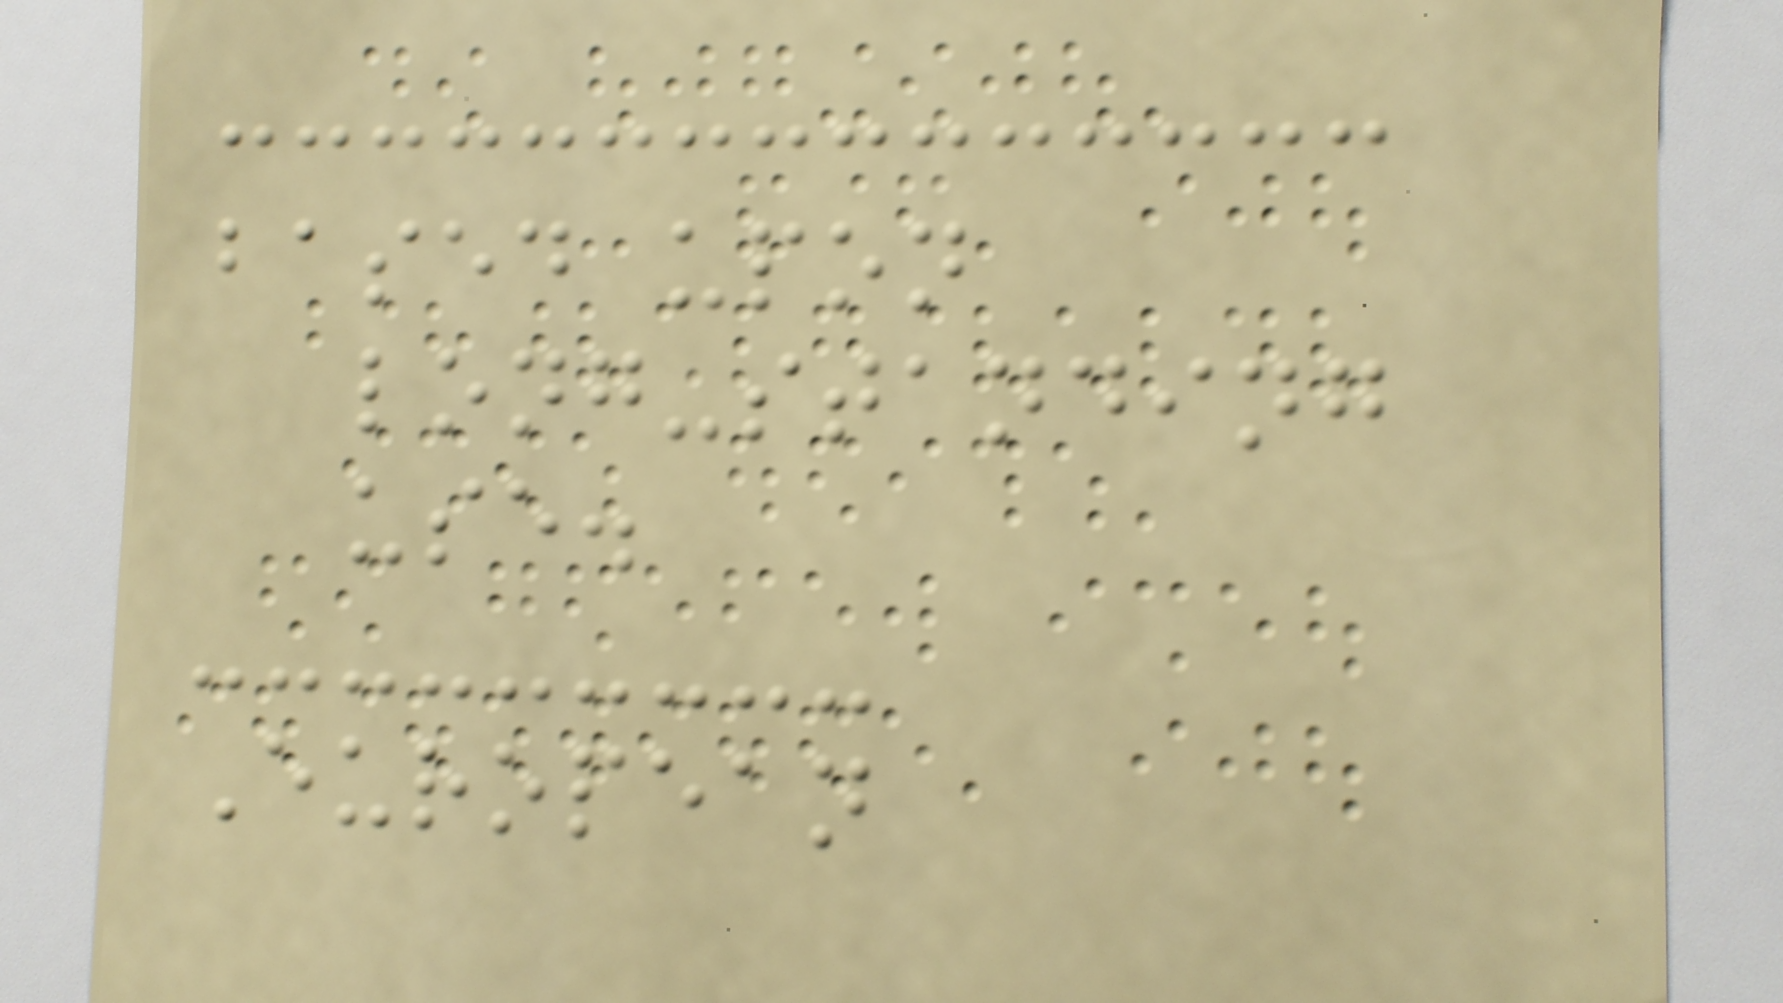based upon
long-standing
use.
European
